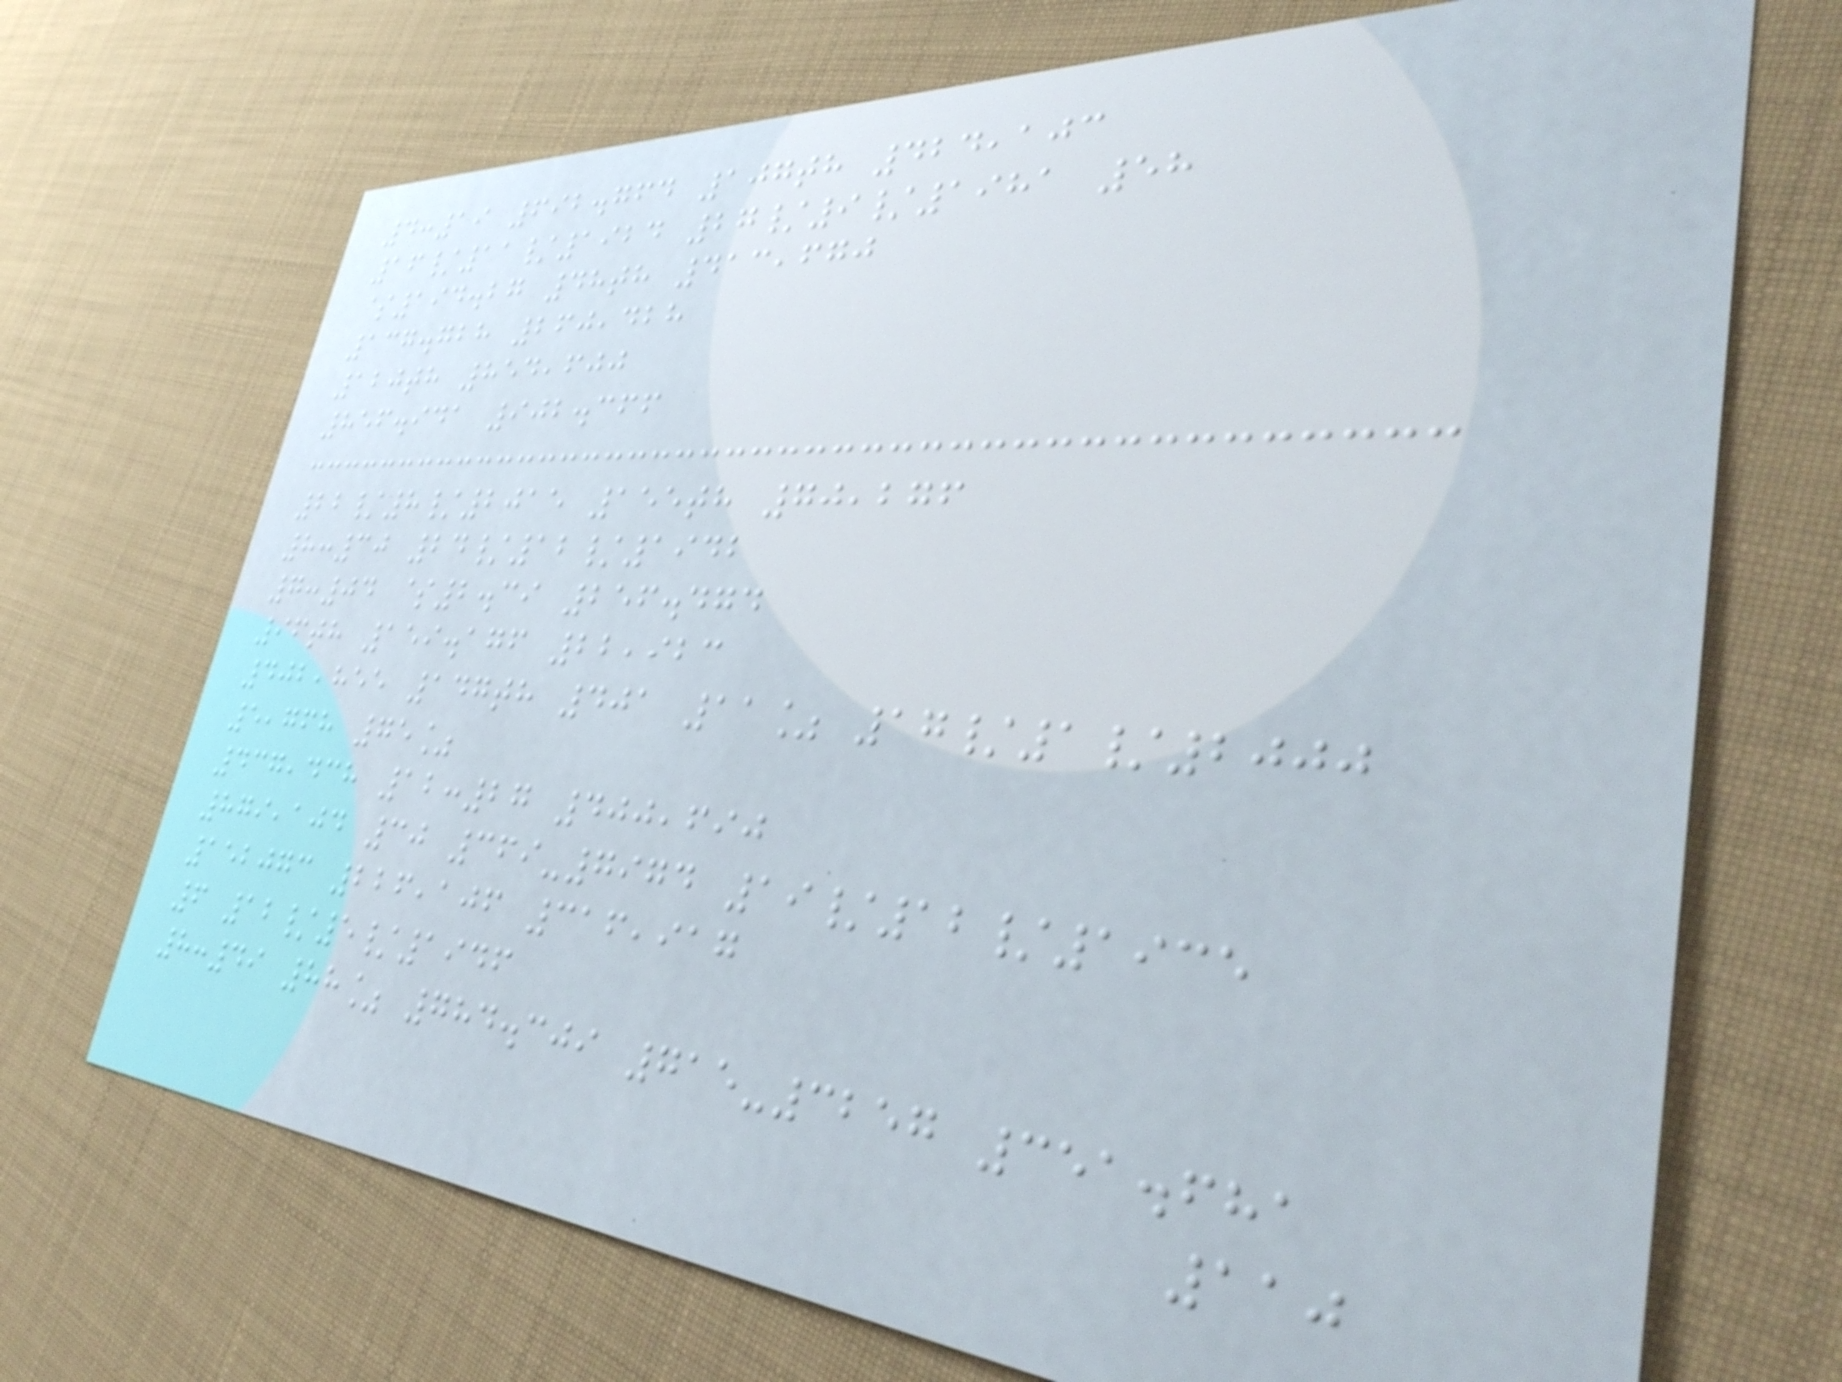4:19 692.764 107th 424,103
16/11/1924 27/9/1981 58
$194.27 48th 413,670
137.728 260,428
120th 854,600
856.941 902.366
22/8/2015 155th 70,276
8:30 24/12/1942
7:04 $2.39 256.474
96th 159.176 22,923
402,855 147th 401 11% 17/1/2000
5,768 75%
437,438 12:27 400,690
879,104 30 369-7974 19/12/1935
152073 226,106 316,917
6 12/5/1946
8:49 88% 784.309 715-3257 351.681
110
